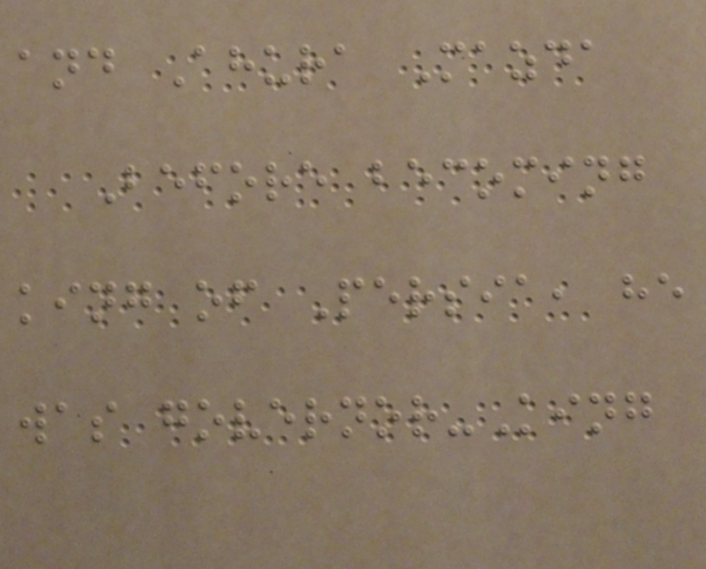and Ahura Mazda
Before becoming
king of Persia, he
was governor-King
